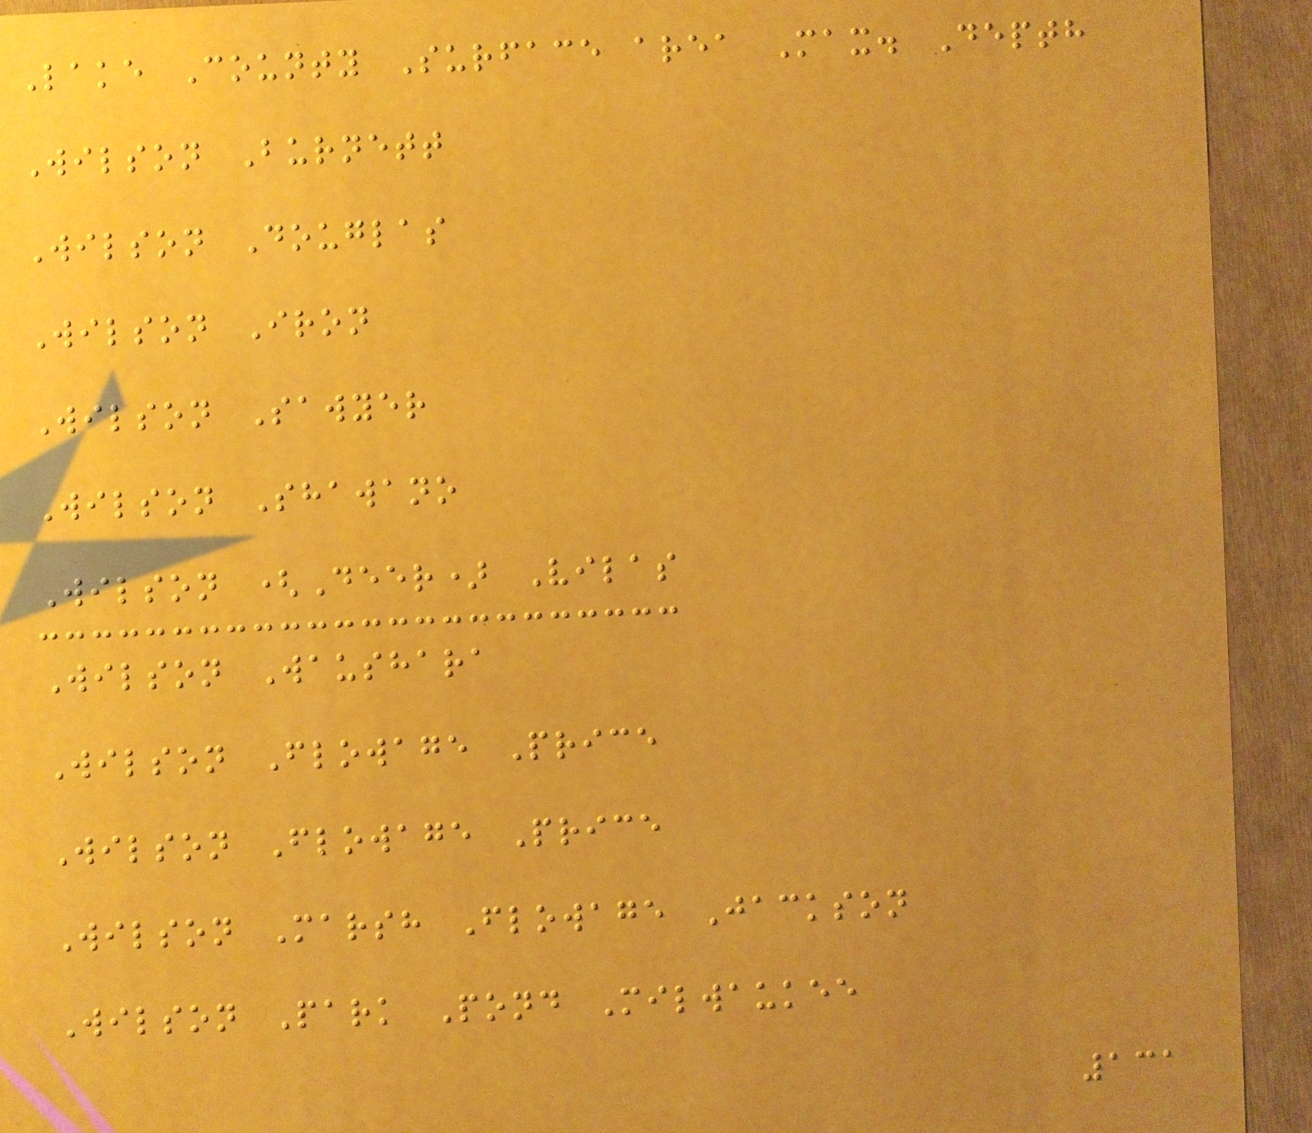Lake County Surface area Max. Depth
Wilson Burnett
Wilson Douglas
Wilson Iron
Wilson Sawyer
Wilson Shawano
Wilson (Deer) Vilas
Wilson Waushara
Wilson Flowage Price
Wilson Flowage Price
Wilson Marsh Flowage Jackson
Wilson Park Pond Milwaukee
131
